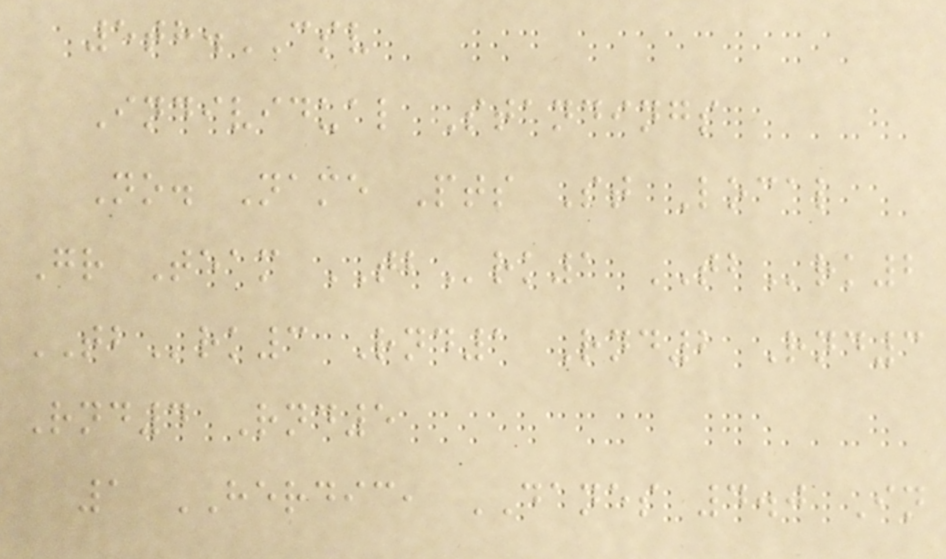5th.CSV
Individual Standings
No. Name Pts St Local
Gr Team TBrk1 TBrk2
TBrk3 Rnd1 Rnd2 Rnd3
Rnd4 Rnd5
1 HERDIC, DANES 4.0 In
